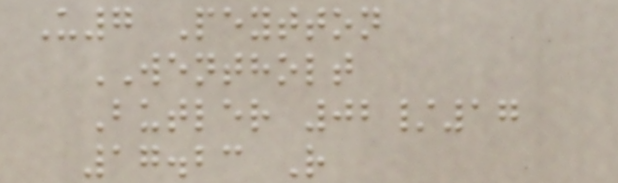U7 Peytton
WENTHOLT
Butler 02/17
17.23 R
